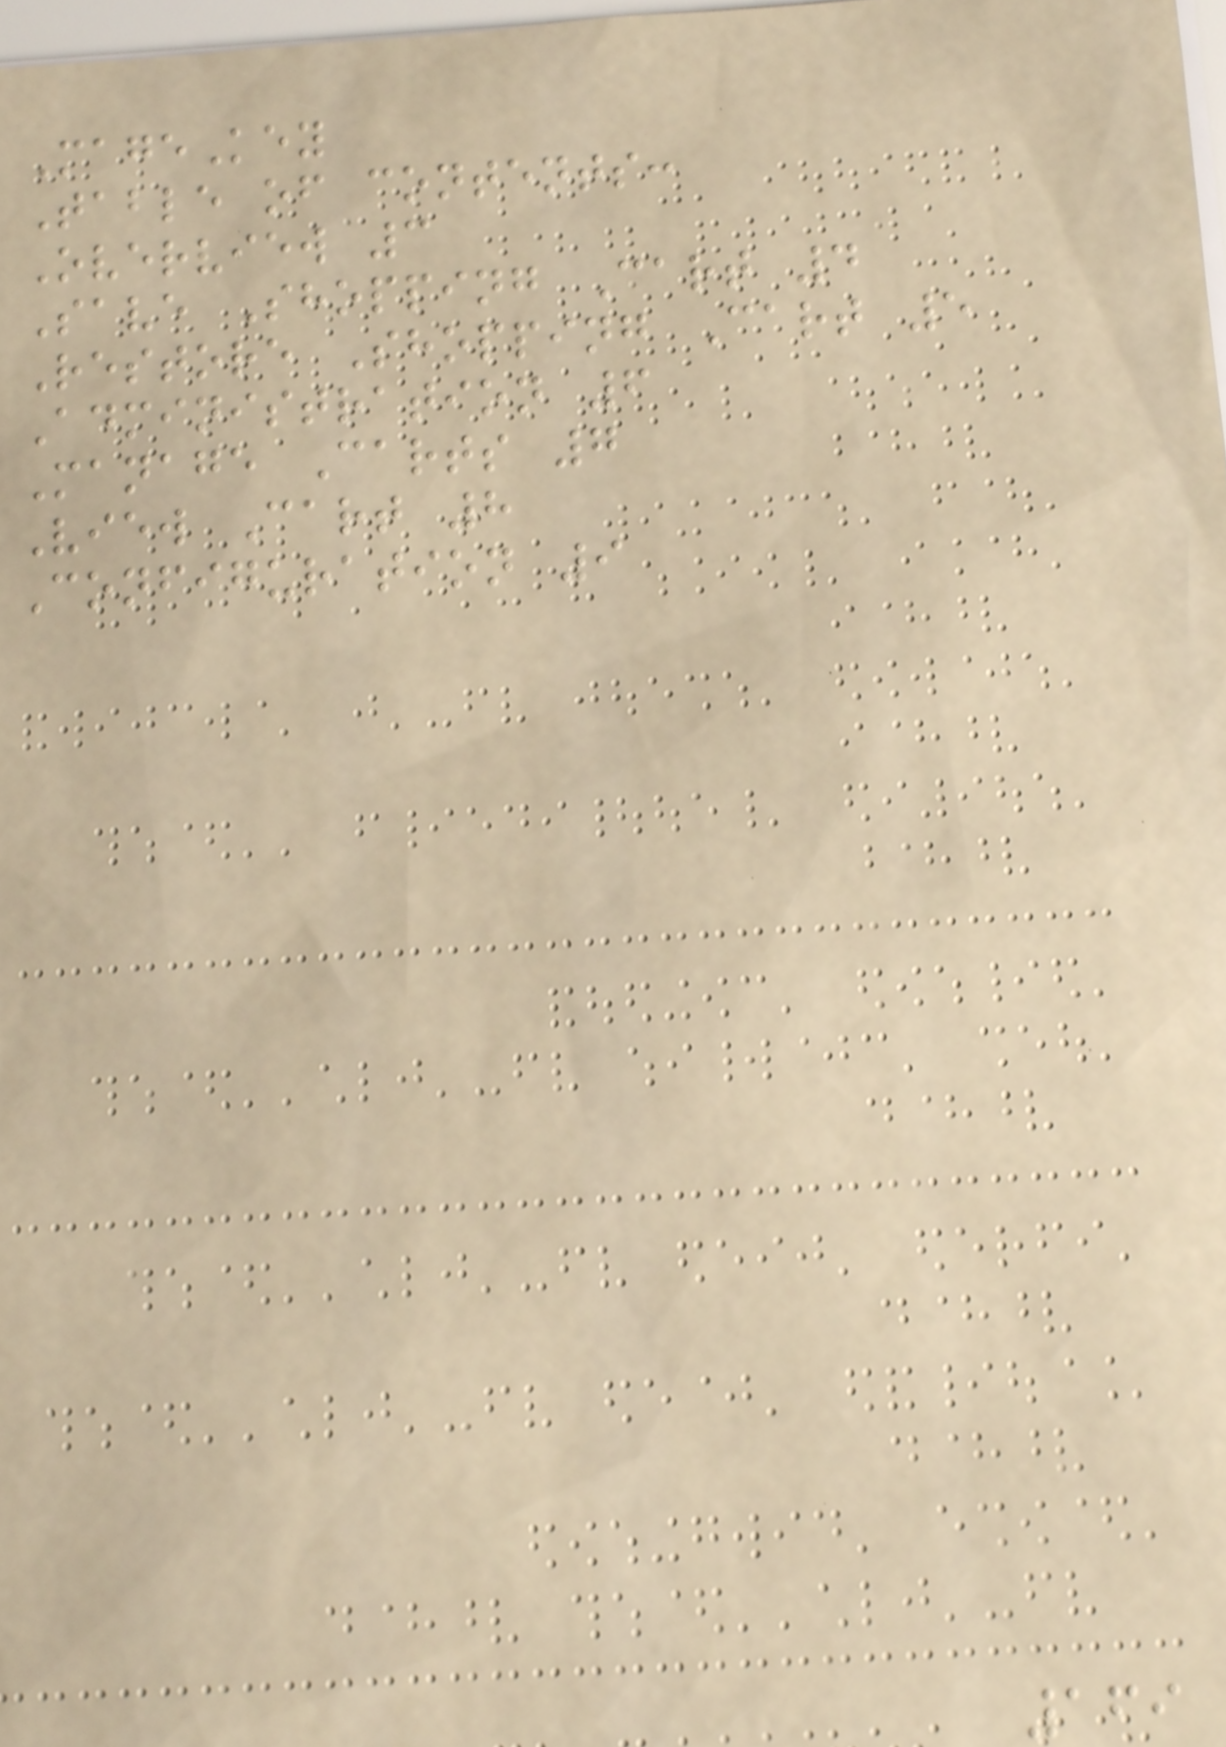MageKey
Table of contents:
Overview 3
Save Shopping Cart 4
Restore Shopping Cart 5
Administration 6
Manage Carts 7
View Cart 8
Configuration 9
169
